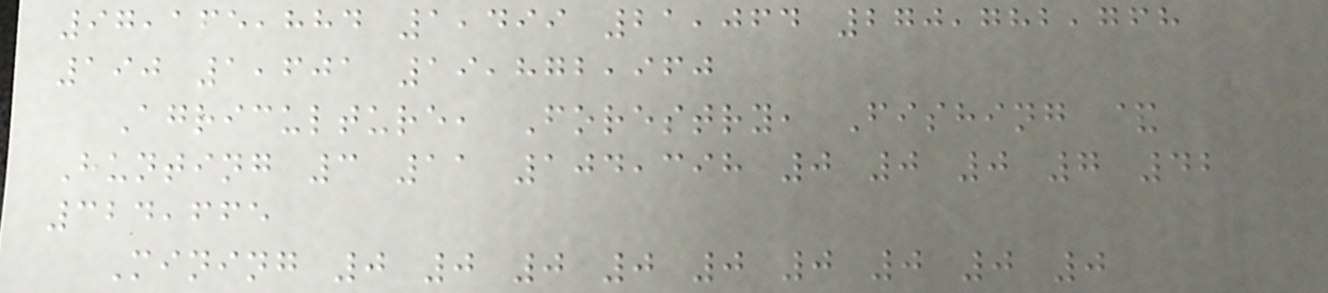97,165,884 1,499 21,064 270,782,768
190 1,601 19,872,960
Agriculture, Forestry, Fishing &
Hunting 3 11 104,398 0 0 0 7 42
324,665
Mining 0 0 0 0 0 0 0 0 0
